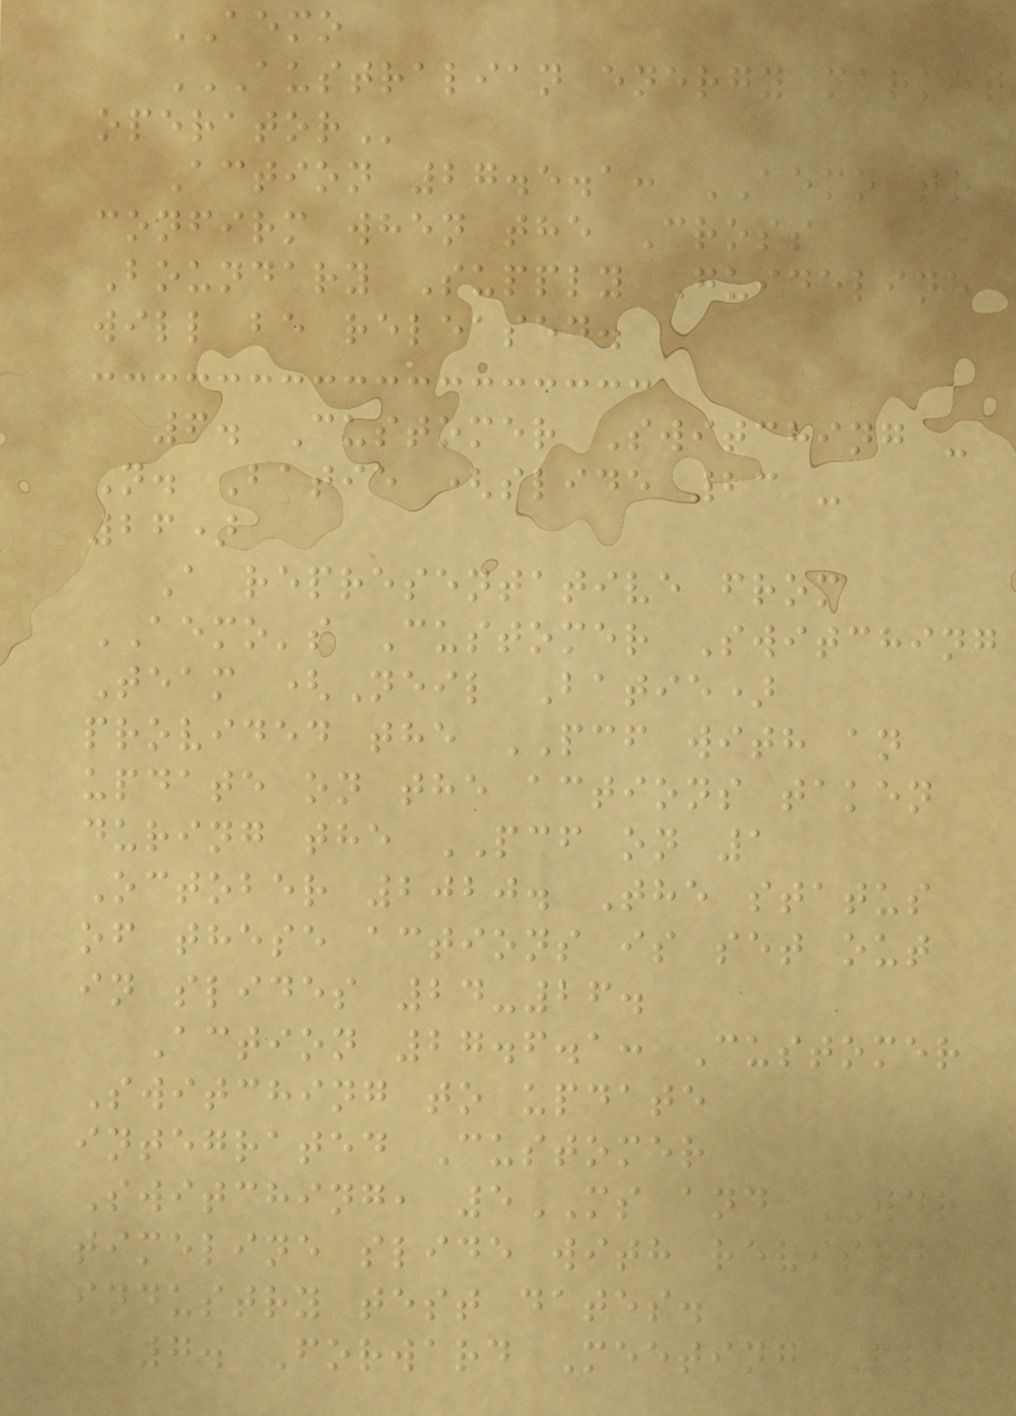AEMO
AUSTRALIAN ENERGY MARKET
OPERATOR
Action 27.5.1: AEMO to
confirm when the Cross
Boundary Supply Guideline
will be released.
6. Customer Switching -
N. Batie (slide 23 -
26)
A representative from
AEMO's Customer Switching
Team (Neil Batie)
provided the PCF with an
update on the actions taken
during the PCF on 1
October 2020. The status
of these actions is set out
in slides 24-26.
Action 27.6.1: Customer
Switching to update
integrated Customer
Switching, 5MS and WDR
timeline slide with revised
industry test dates.
7. Forward Meeting Plan
